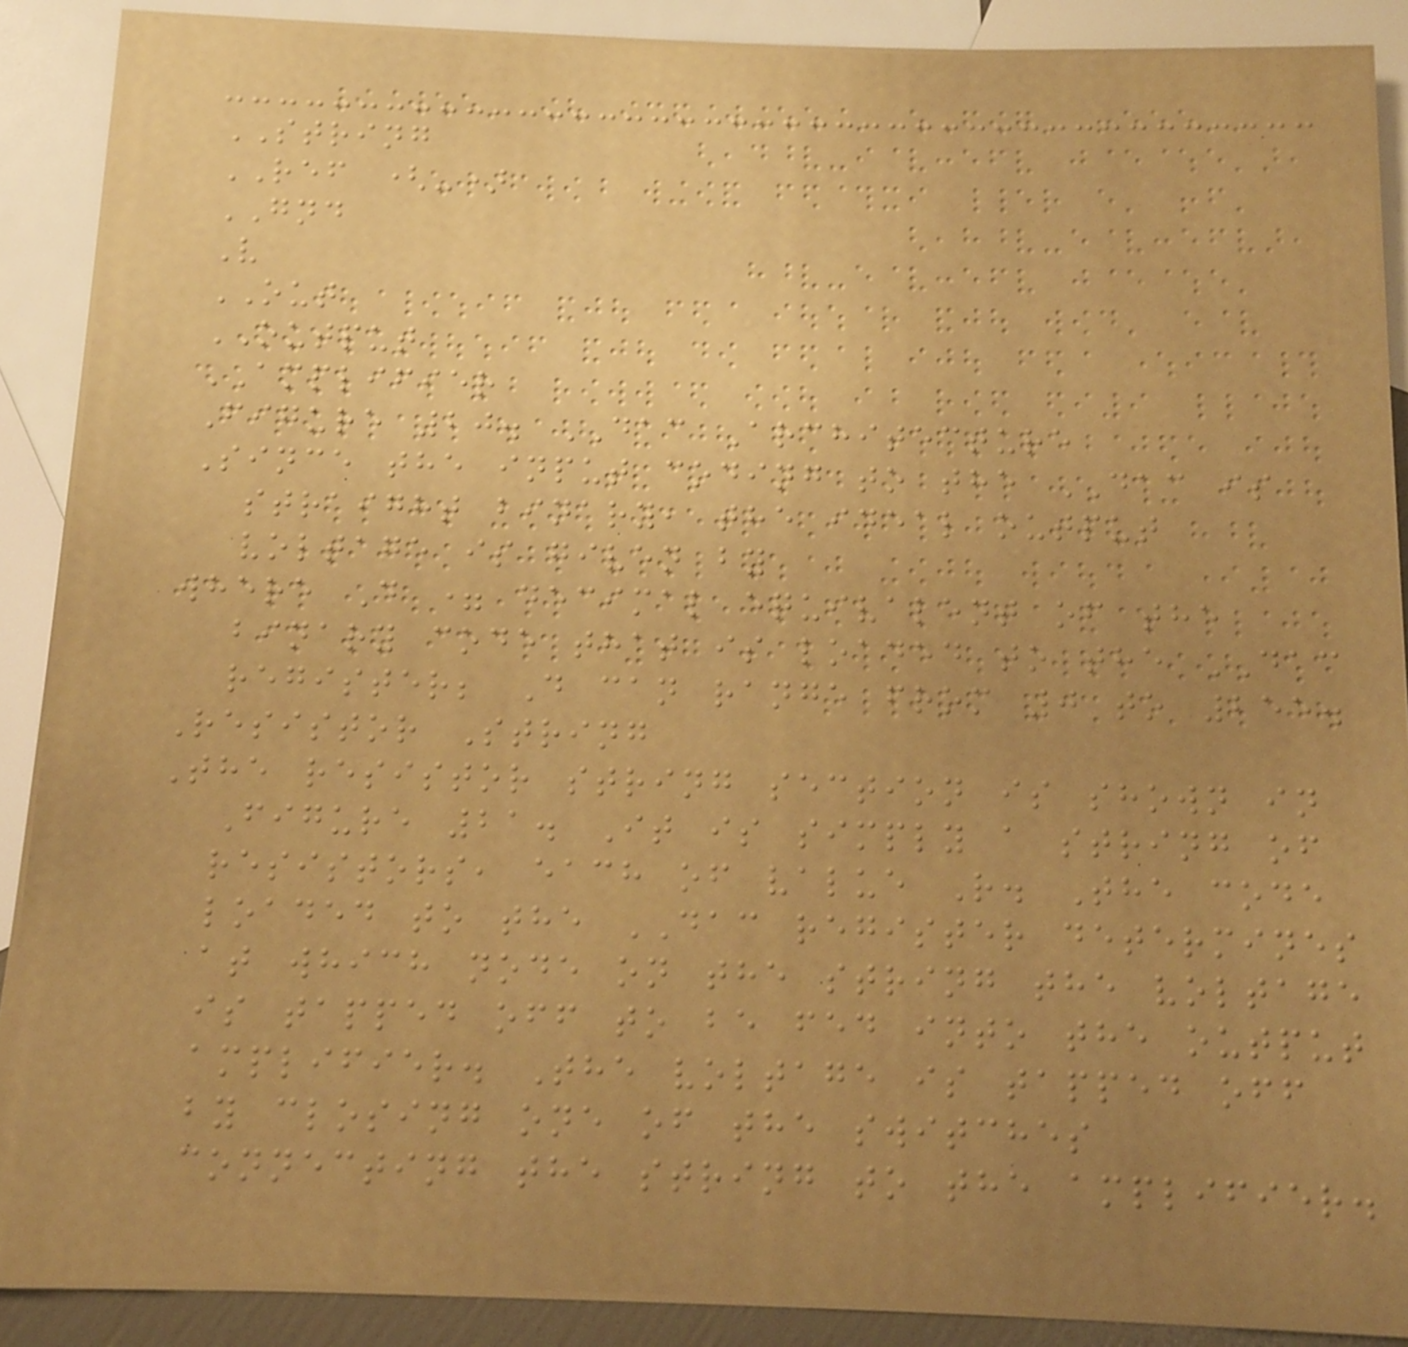STRING
REF (-)
GND
V
OUT
OUTPUT
AMPLIFIER
Figure 20. DAC Architecture
Since the input coding to the DAC is
straight binary, the ideal output
voltage is given by
where D = decimal equivalent of the
binary code that is loaded to the DAC
register; D can range from 0 to 255.
Resistor String
The resistor string section is shown in
Figure 21. It is simply a string of
resistors, each of value R. The code
loaded to the DAC register determines
at which node on the string the voltage
is tapped off to be fed into the output
amplifier. The voltage is tapped off
by closing one of the switches
connecting the string to the amplifier.
